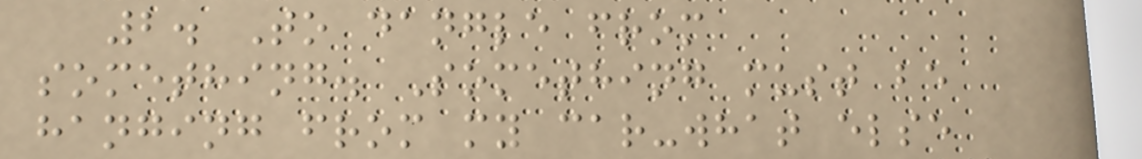2. To dangle from
something. Something must be
hanging from my car-what else
